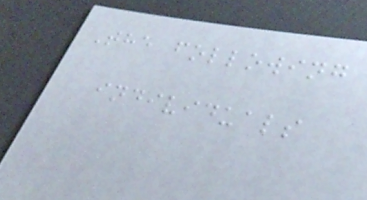The following
individuals
